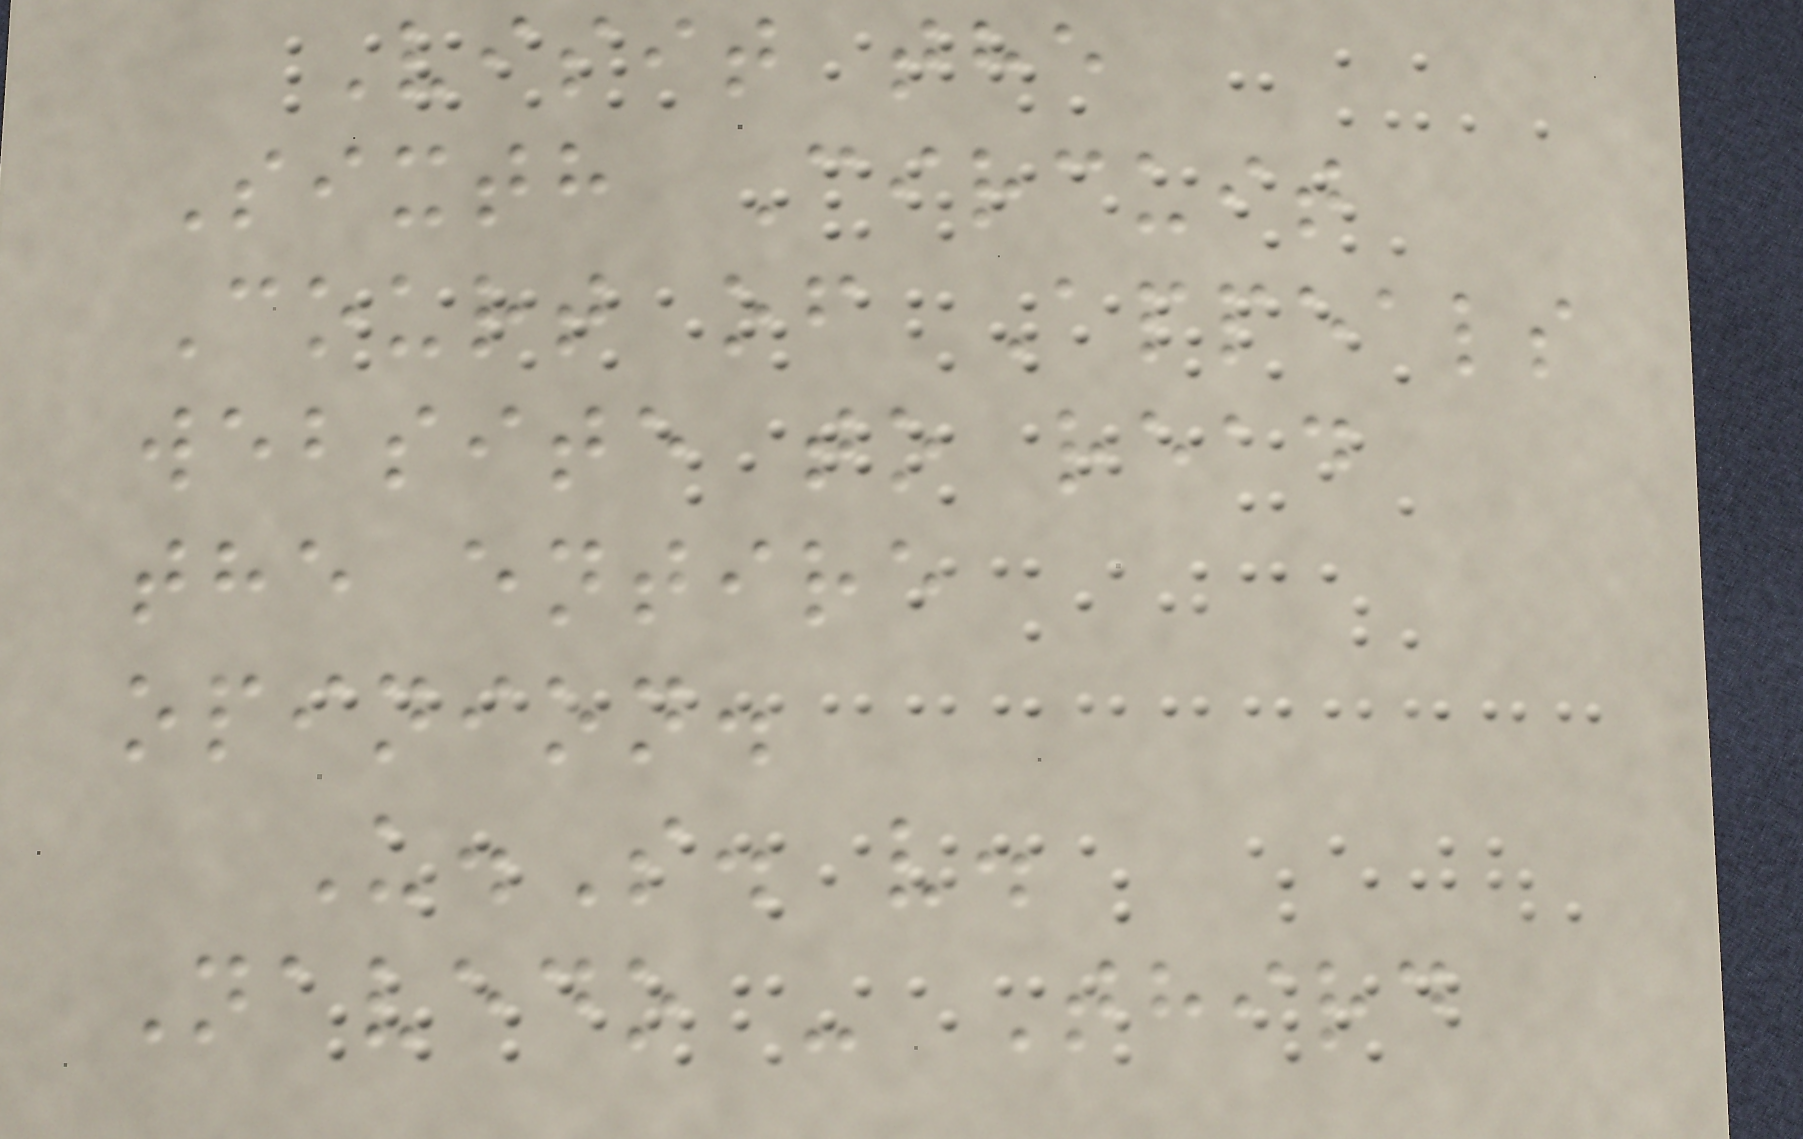Visit the
Sixth Circuit
Court of Appeals
website to read
the entire
opinion.
U.S. v.
Navedo - Third
